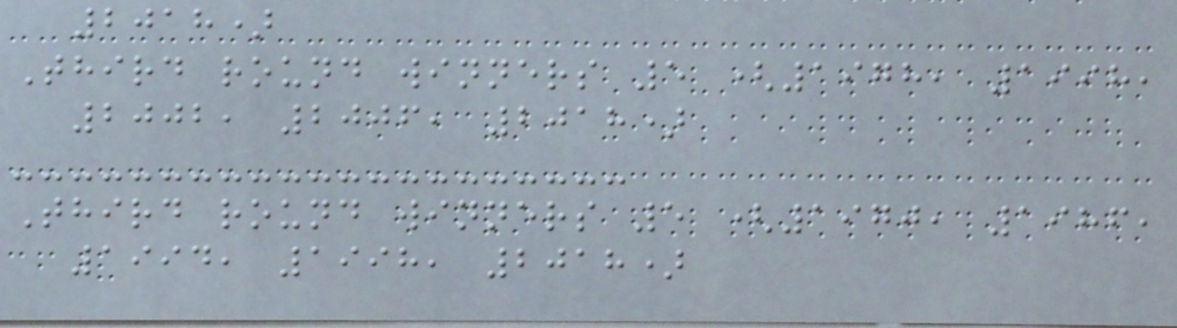2018)
Third round winners 5 (1978, 1998,
2002, 2006, 2018)
Third round winners 5 (1970, 1986,
1994, 1998, 2018)
